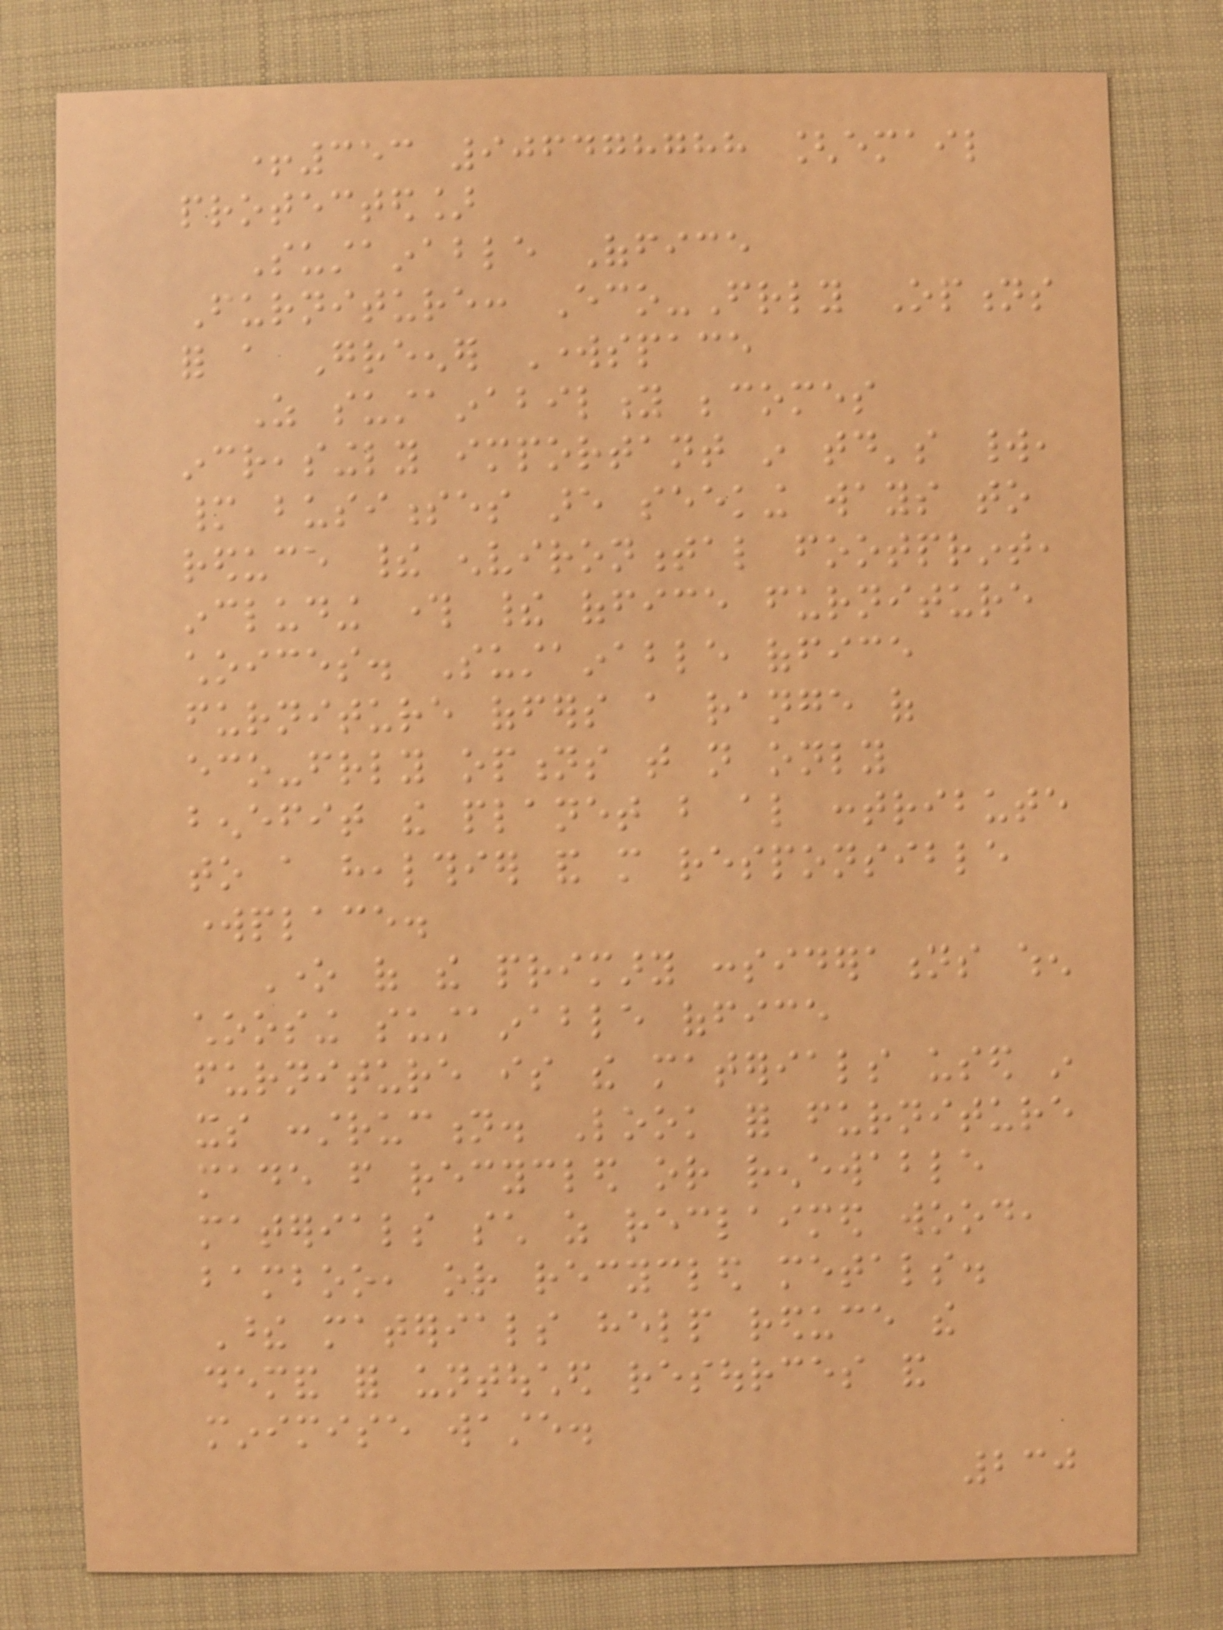+353 906478788 [email
protected]
Sustainable Office
Furniture: Eco-Friendly Options
for a Greener Workspace
As sustainability becomes
increasingly important in today's world,
many businesses are seeking ways to
reduce their environmental footprint,
including through their office furniture
choices. Sustainable office
furniture offers a range of
eco-friendly options that not only
benefit the planet but also contribute
to a healthier and more responsible
workplace.
One of the primary considerations when
choosing sustainable office
furniture is the materials used in
its construction. Look for furniture
made from recycled or renewable
materials such as reclaimed wood,
bamboo, or recycled metals.
These materials help reduce the
demand for untouched resources and
minimise waste.
230
